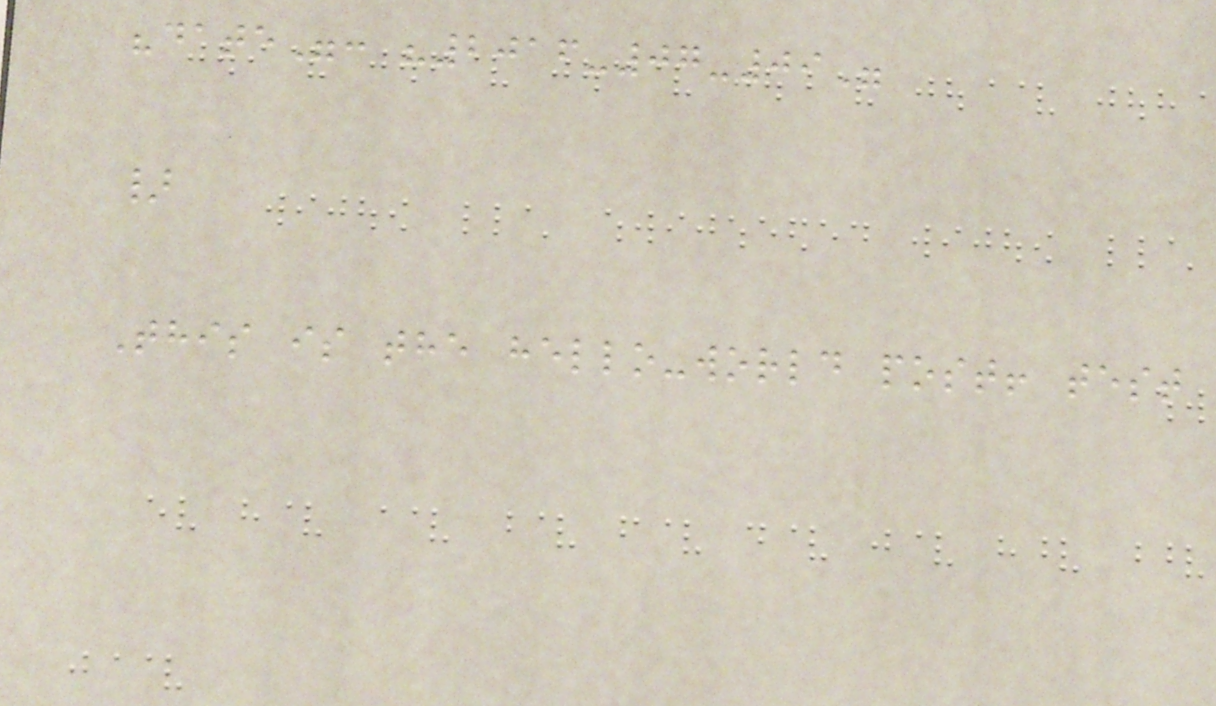"date": "2016-07-09"
}
This is the hello-world post! test
